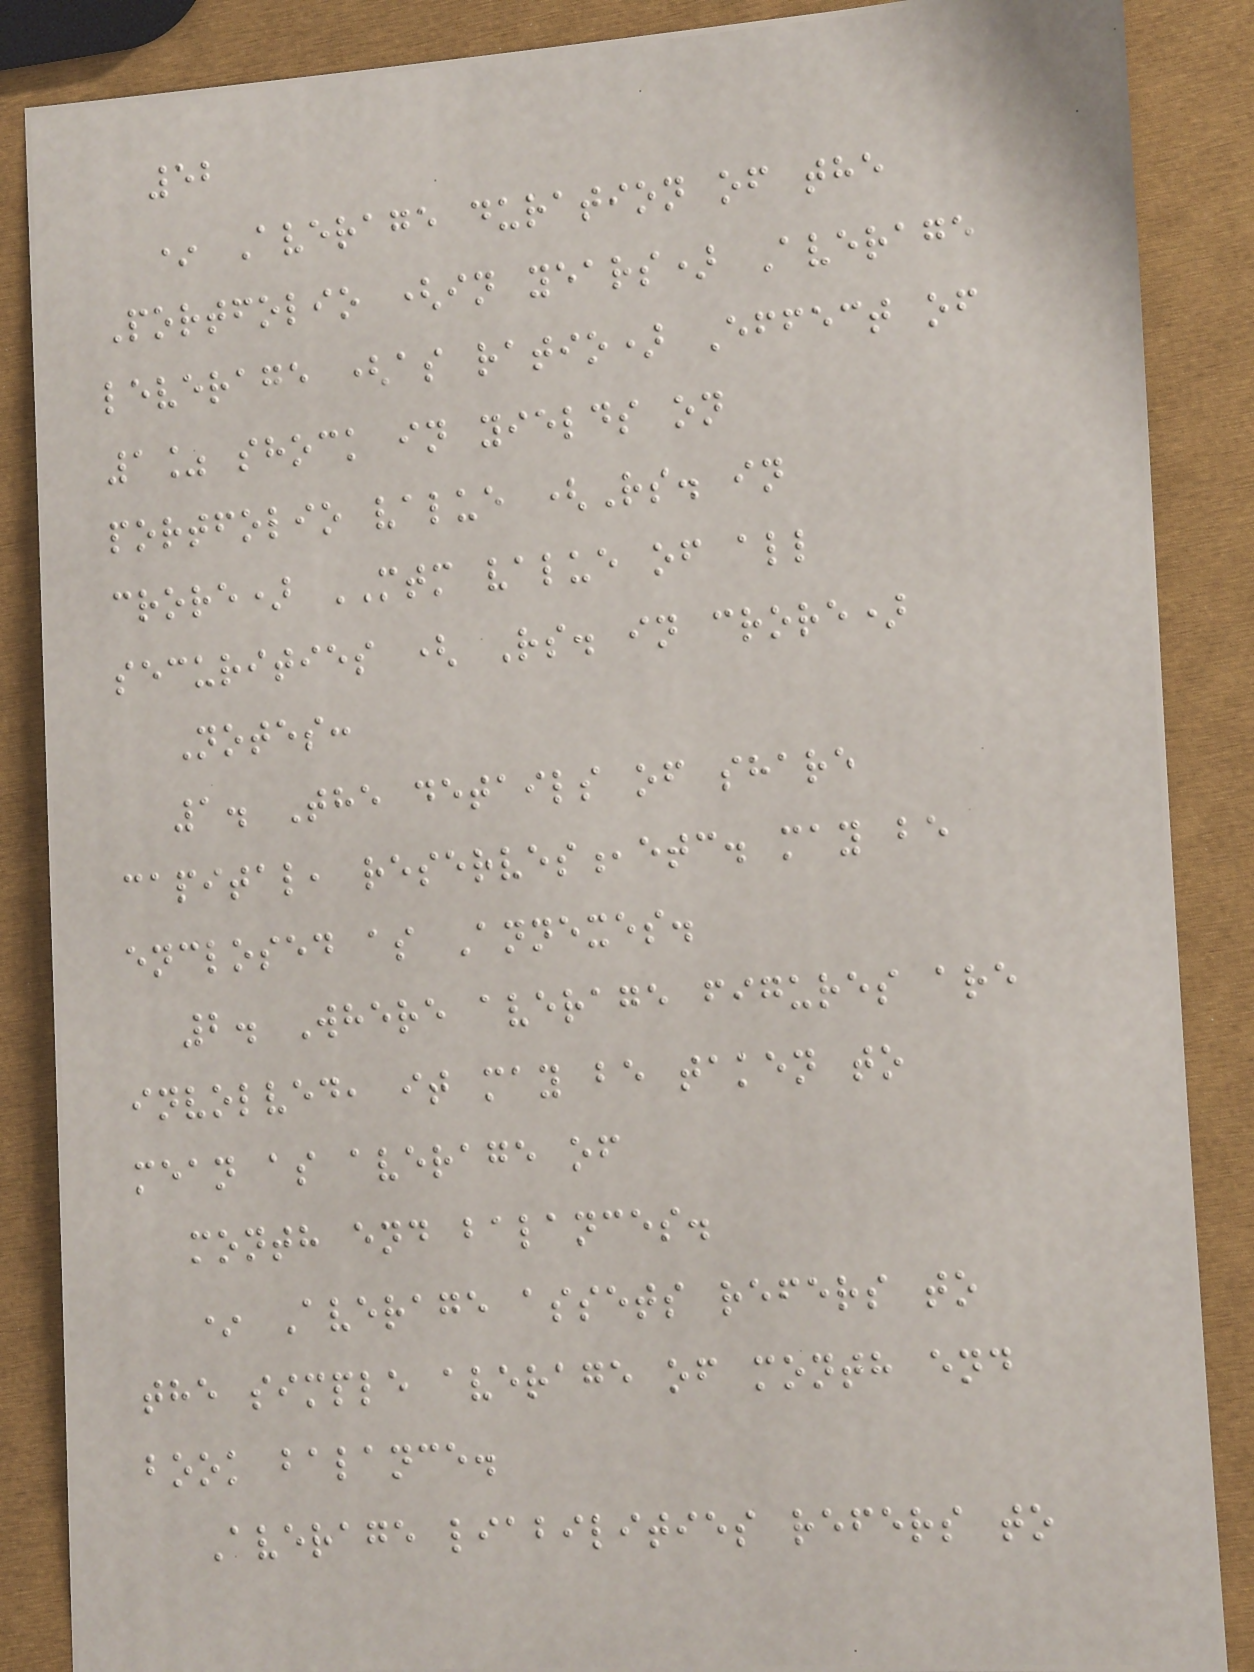52
* Average duration of the
Portfolio (in years) Average
leverage (as ratio) Effect of
1% shock in yields on
portfolio value (Rs. in
crore) MTM value of all
securities ( Rs. in crore)
Notes:
1. The details of share
capital, reserves,etc. may be
enclosed as Annexes.
2. Where average figures are
involved, it may be taken to
mean as average of
month end balances.
* Average assets refers to
the simple average of month end
book balance.
Average liabilities refers to
